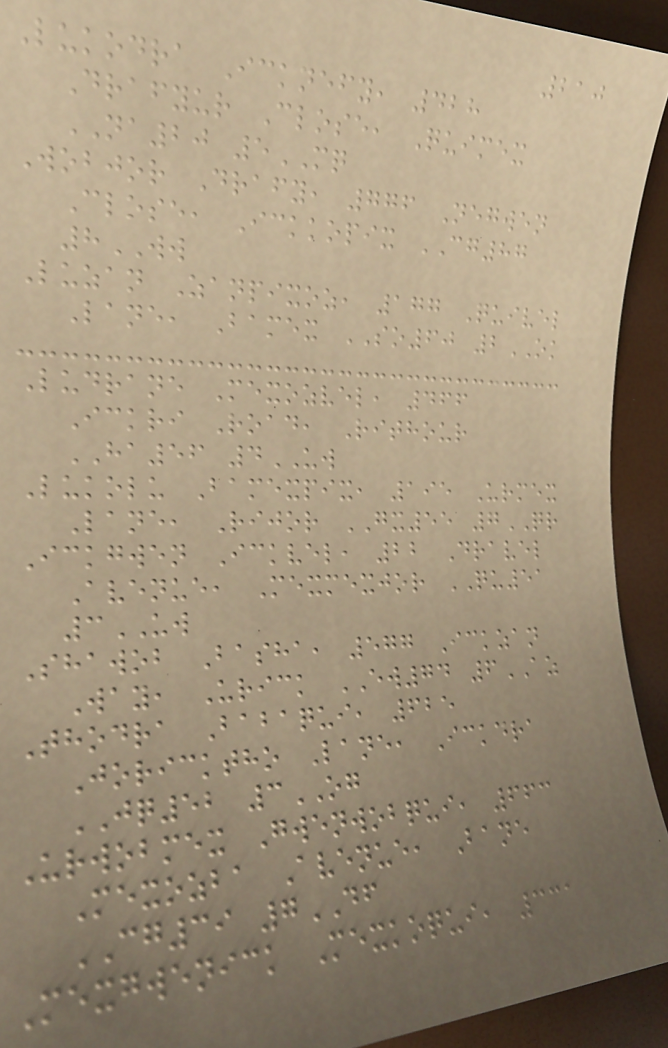210
Lukodra Icknefy, 428
Drafyur Close, Quimex
NA20 5MQ
Wobjor Drafy, 776 Negwen
Close, Ickkopix CG87
8WW
Luzan Zanpixoz, 177 Quivel
Lane, Bamex SO60 2OK
Ludrane Mexozvel, 466
Ickri Road, Rithour
HA56 4UW
Lukolu Bamexpix, 195 Urmex
Lane, Rijor GX55 7QR
Ickgwen Ickvel, 22 Dravel
Avenue, Mexmexjor QU51
3UW
Shawob Basha, 577 Ickzan
Way, Urick EW74 6AZ
Thodra Babaqui, 625
Joricktho Lane, Ickdra
JQ52 3OG
Urwobmex Gwenwobqui, 663
Mexozba Avenue, Bane
CG39 7DF
Mexgwenick Mexkoqui, 331
